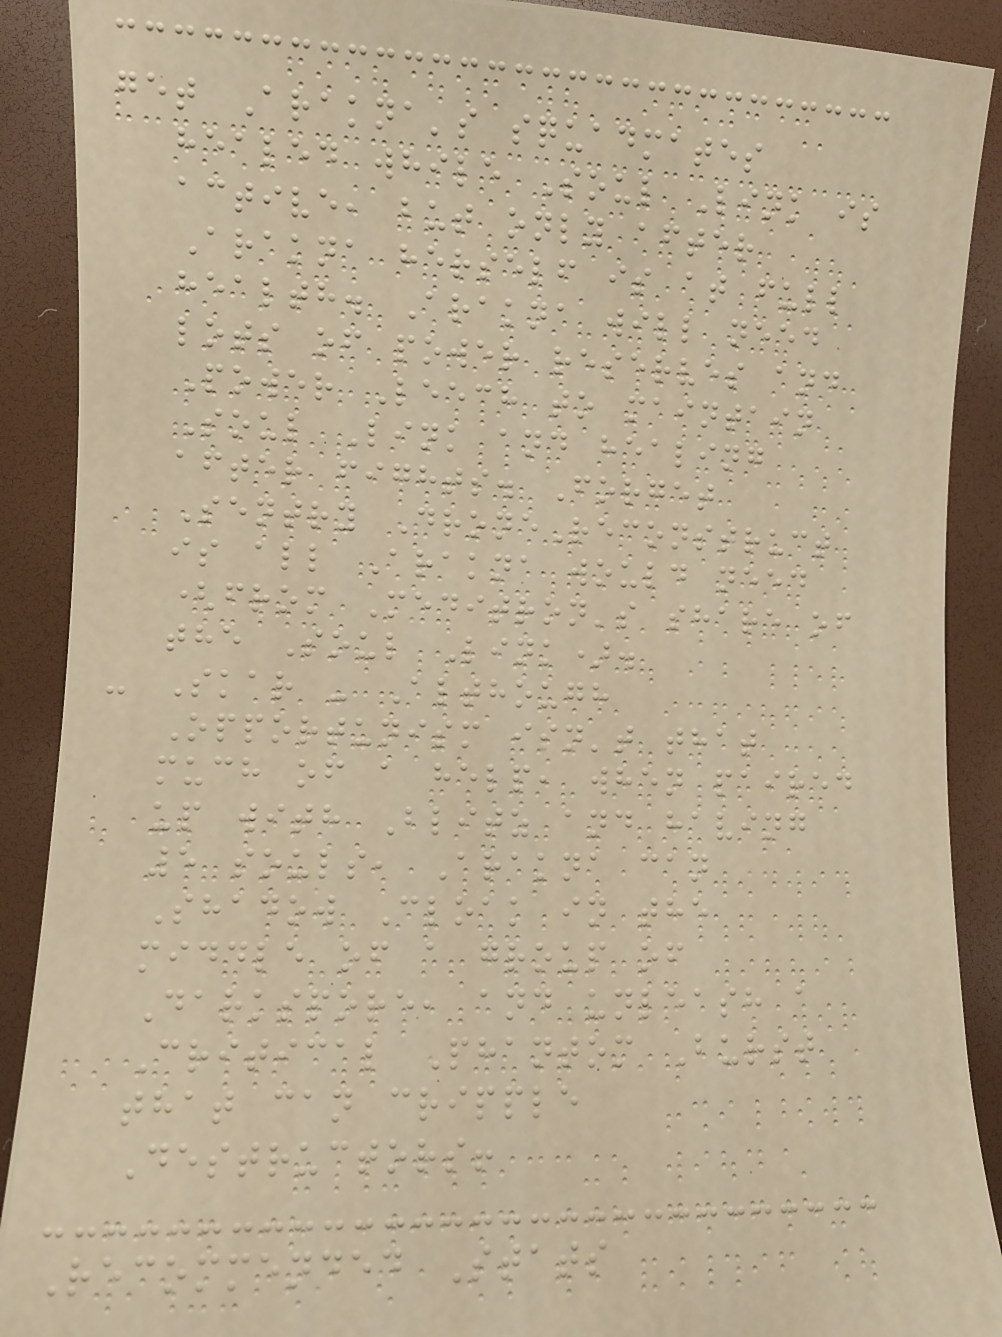get Arakna's squadmates
healed while Soul Link is
active, but only after
Arakna herself is at full
health. Arakna will need
lots of power reserves and
Power Leech to maintain
Soul Link and healing
after fights. Forget
Sentry DroneReconstruct
is all Arakna would need
(from Meditron's share of
the Soul Link).
- Skar - Although
Opportunism isn't that
much of a help, when paired
up with Blitz and having
5 souls, Arakna can
Shadow Cloak in the
middle of a group of
Darkspore, and unleash a
Critical Phantom Burst
that can cripple
Destructors!
Recommended Stats
